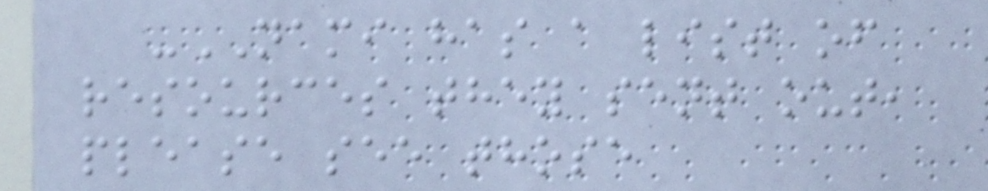-NAMI has a list of
resources they sent out,
please see those
